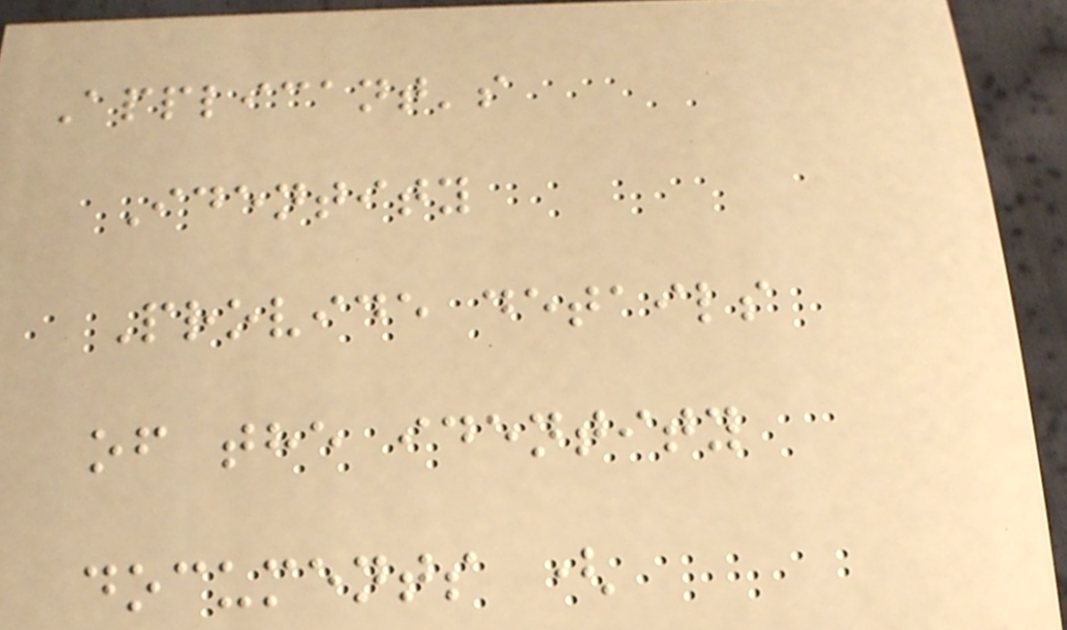Applicant's
Identity
Provide details
of the identity
documents (
